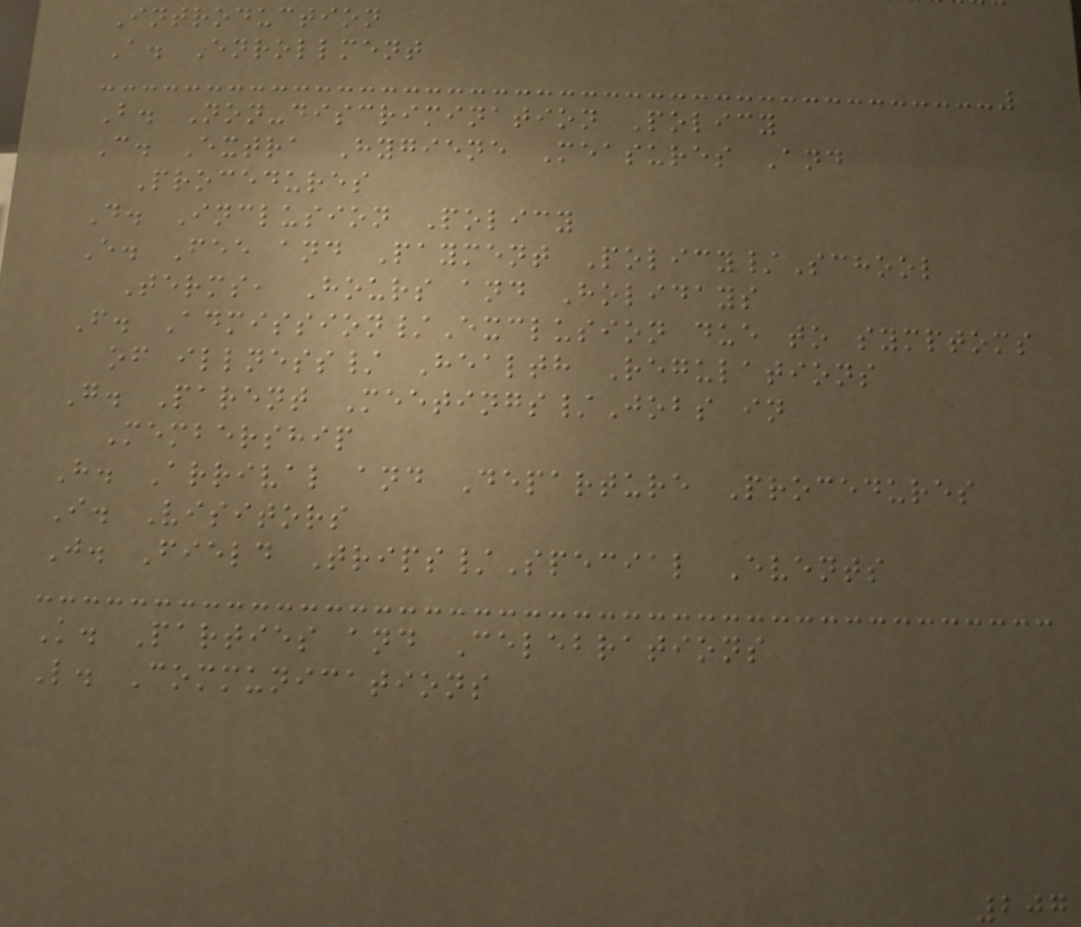Introduction
A. Enrollment
B. Non-discrimination Policy
C. Extra Hygiene Measures And
Procedures
D. Inclusion Policy
E. Fee and Payment Policy/School
Terms, Hours and Holidays
F. Admission/Exclusion due to symptoms
of illness/ Health Regulations
G. Parent Meetings/Jobs in
Membership
H. Arrival and Departure Procedures
I. Visitors
J. Field Trips/Special Events
K. Parties and Celebrations
L. Communications
207
